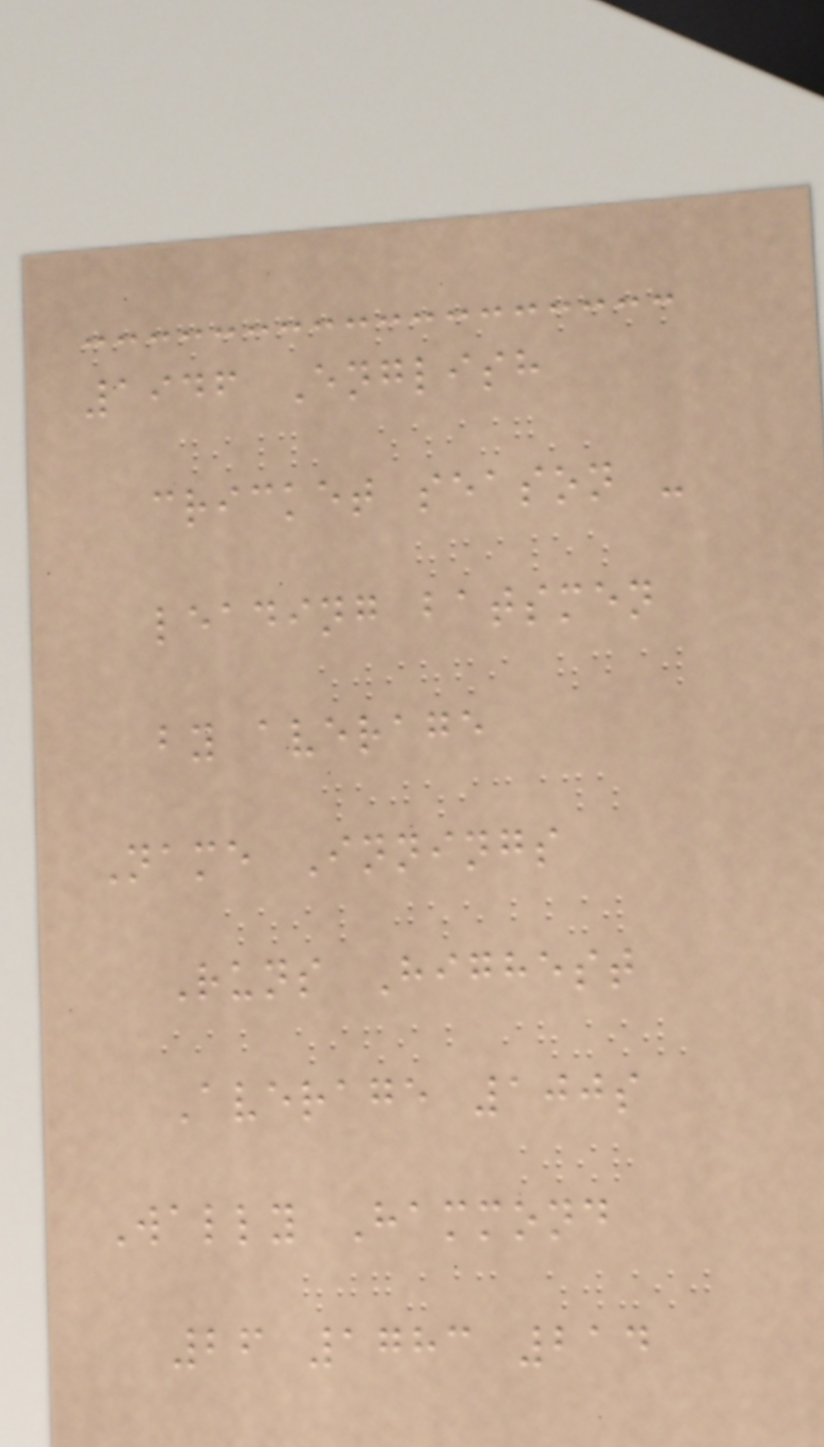1946 English
cricket season -
leading batsmen
by average
Name Innings
Runs Highest
Average 100s
Wally Hammond
26 1783 214
